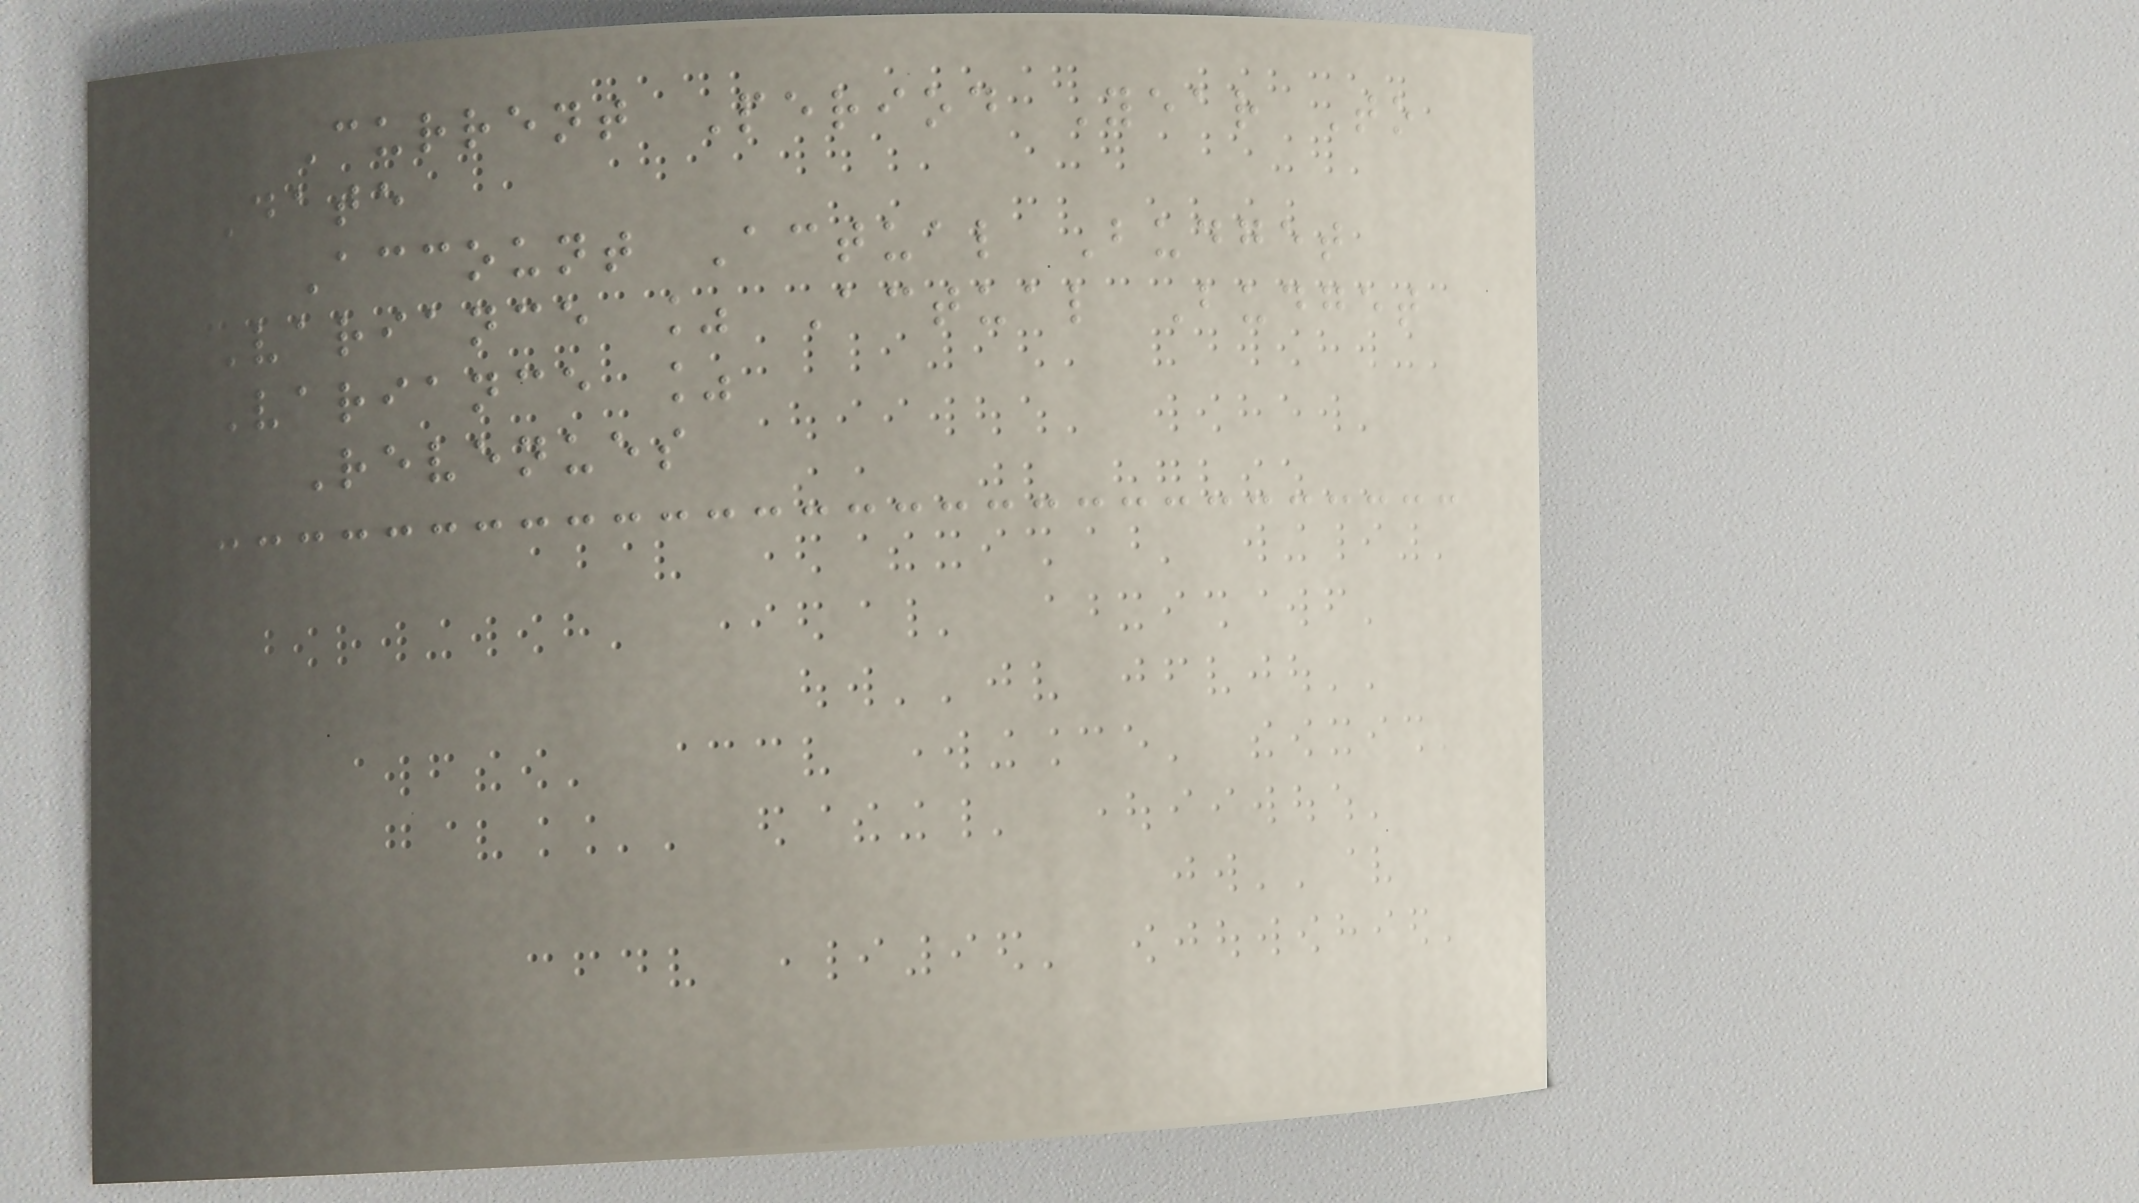Current Period Year To
Date
Account Actual Budget
Variance % Actual Budget
Variance %
Revenues
